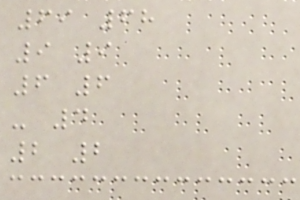69 68
9 9
6 6
- 4
2 2
